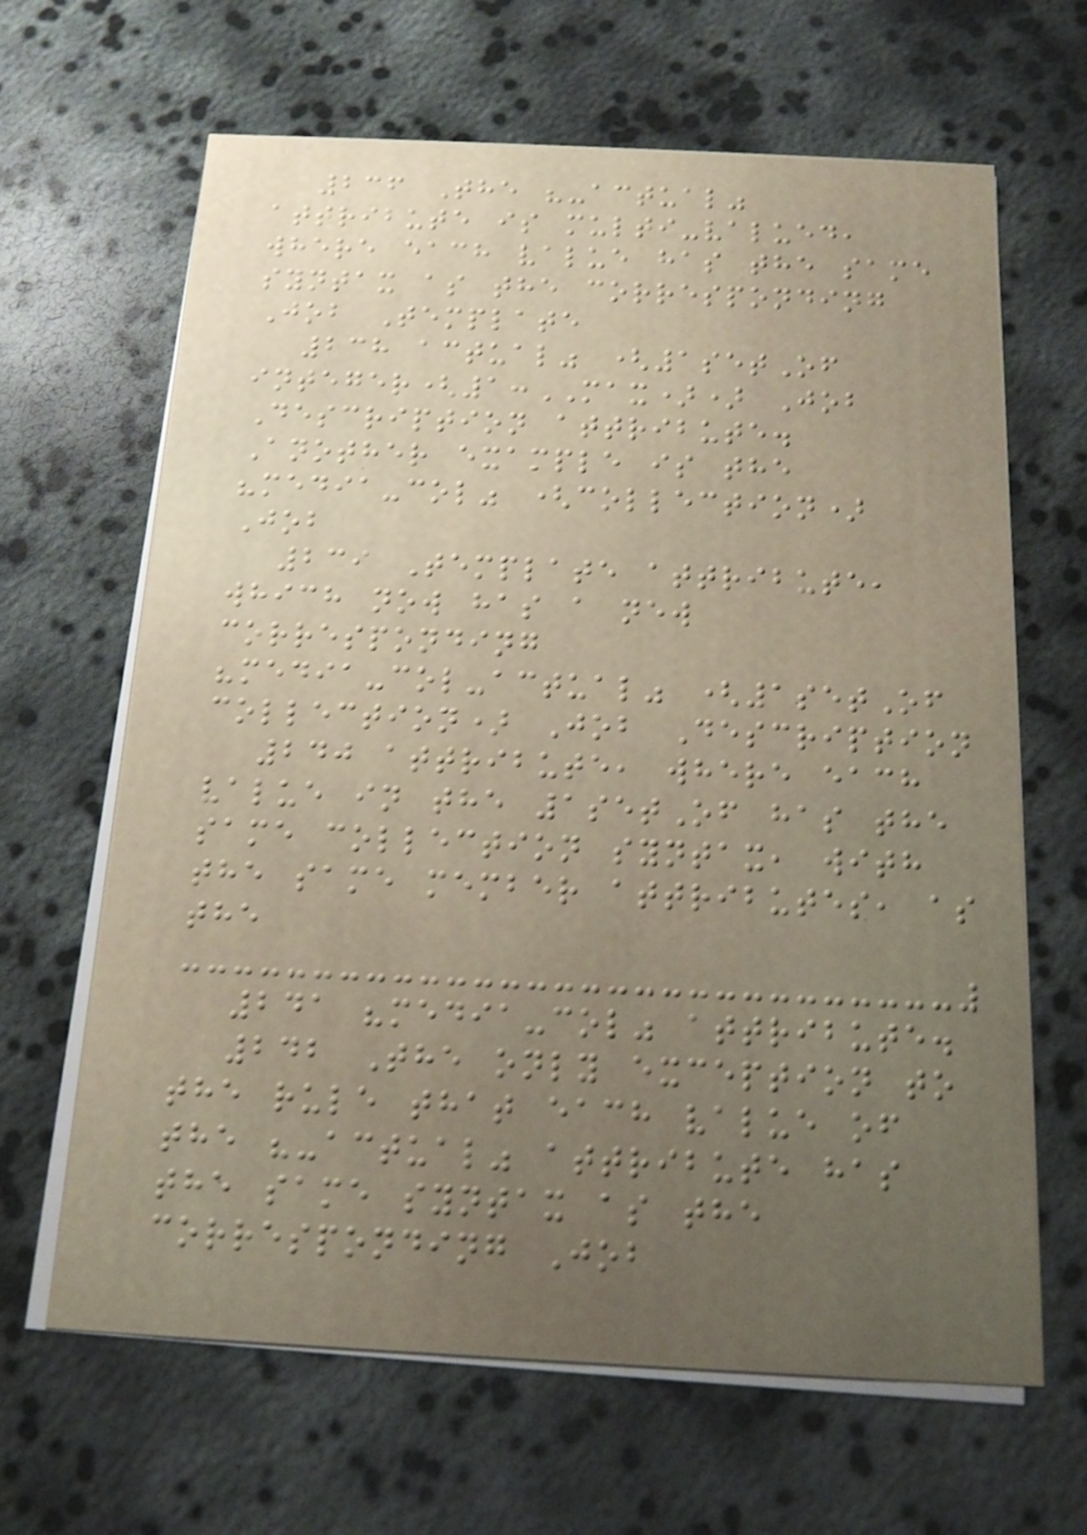236 The "-actual"
attribute is multi-valued,
where each value has the same
syntax as the corresponding
Job Template
238 actual" (1setOf
integer(1:MAX)) Job
Description attribute.
Another example is the
"media-col" (collection)
Job
239 Template attribute,
which now has a new
corresponding
"media-col-actual" (1setOf
collection) Job Description
240 attribute, where each
value in the 1setOf has the
same collection syntax, with
the same member attributes, as
the
241 "media-col" attribute.
242 The only exception to
the rule that each value of
the "-actual" attribute has
the same syntax as the
corresponding Job
